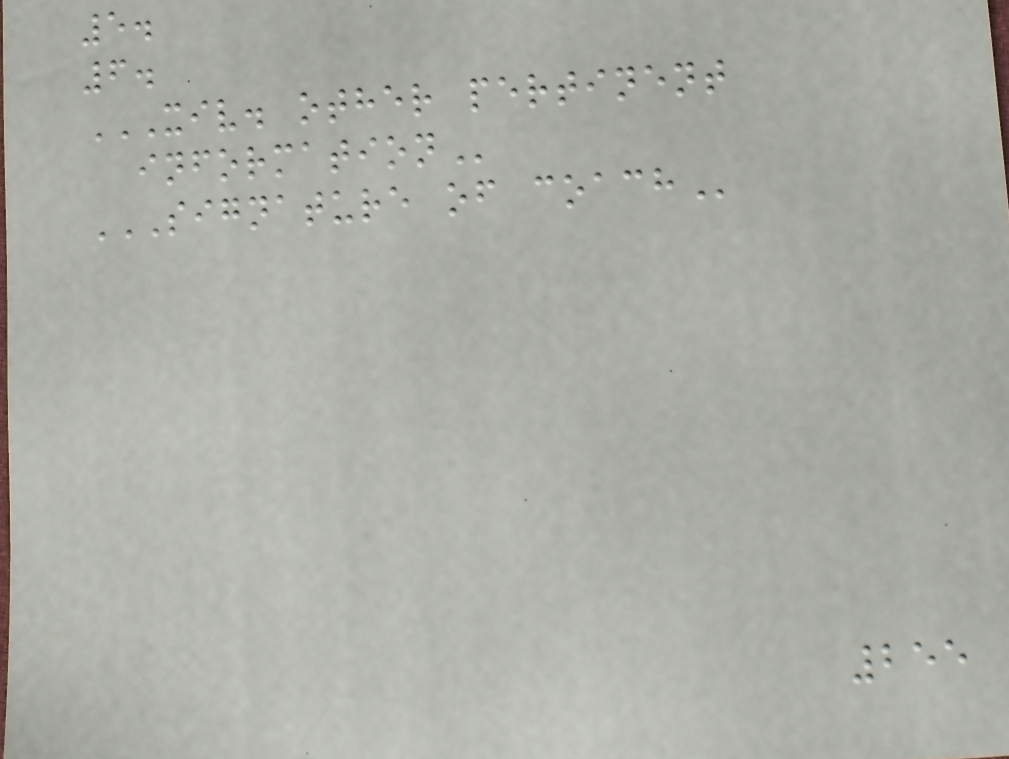5.
6.
XIV. OTHER PERTINENT
INFORMATION
SIGNATURE OF COACH
255
